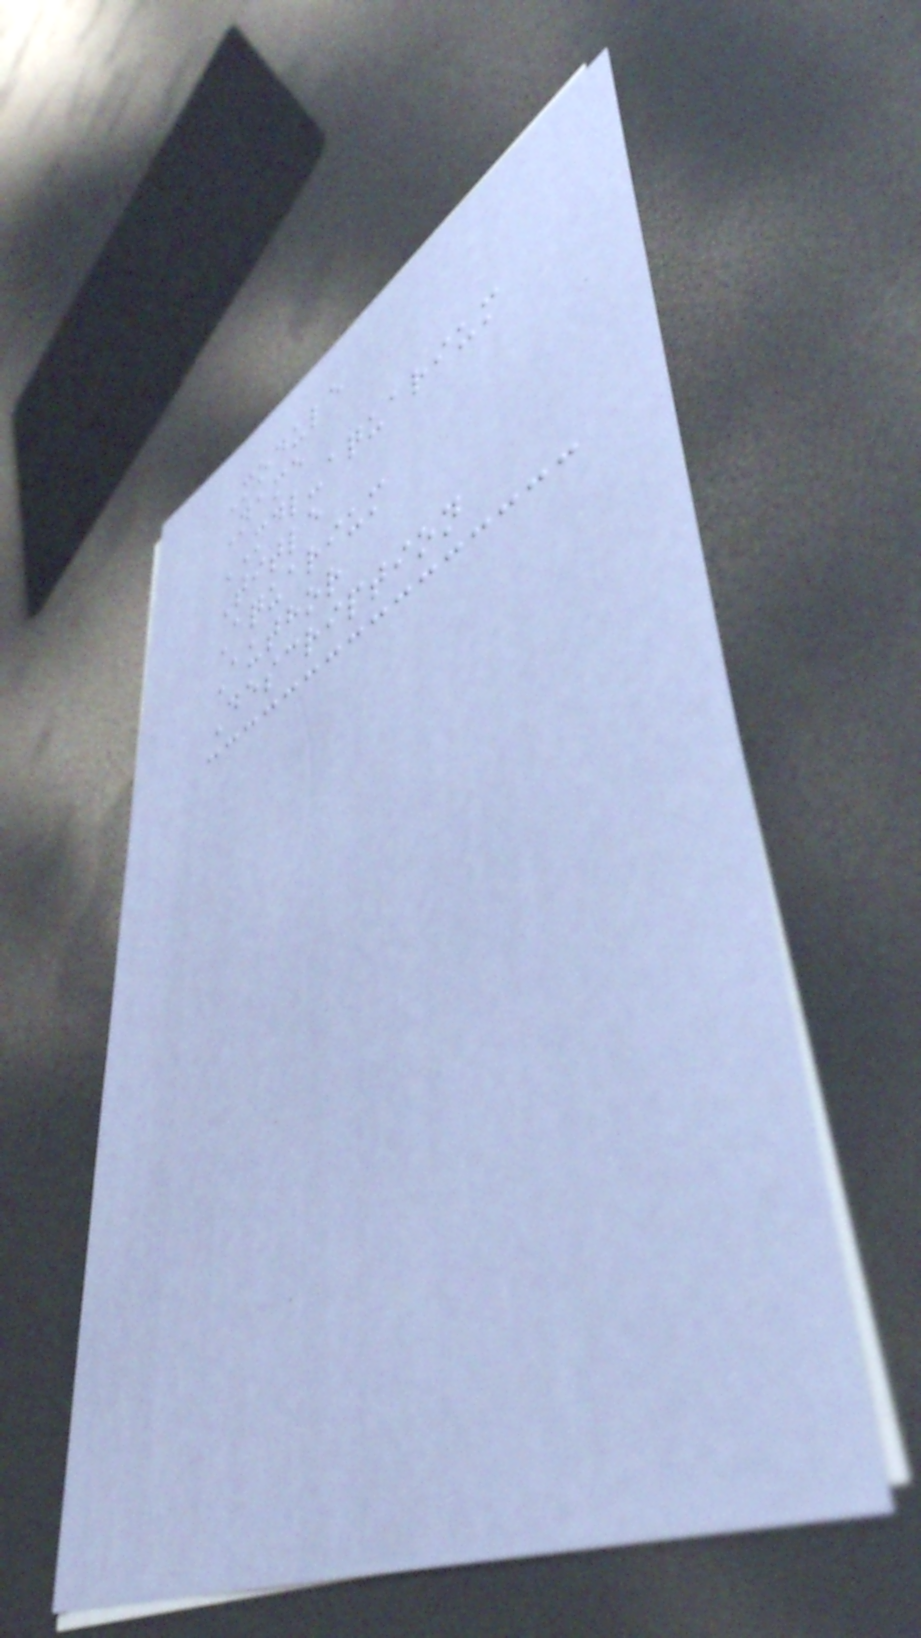Module
Name
MDL-aquarium
Title
Aquarium
Author
Description
